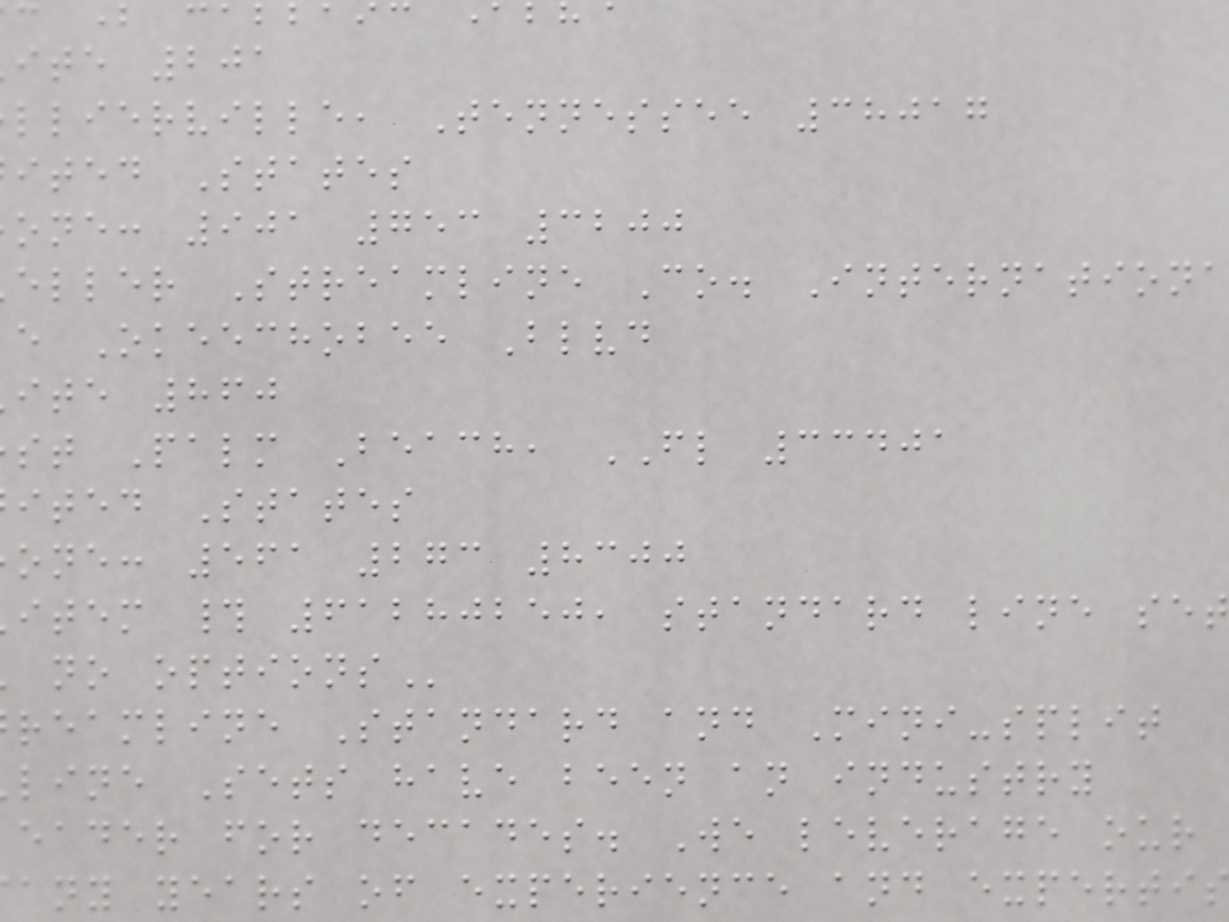ite 201
llierville, Tennessee 38017
ited States
one: 901 753 3200
eller Streamline Co. Internationa
e Okeechobee Blvd
ite 860
st Palm Beach, FL 33401
ited States
one: 561 273 8300
item # 61280250, standard line
reamline Standard and Mini-split
line Sets have been an industry
eader for decades. We leverage our
any years of experience and expertis
